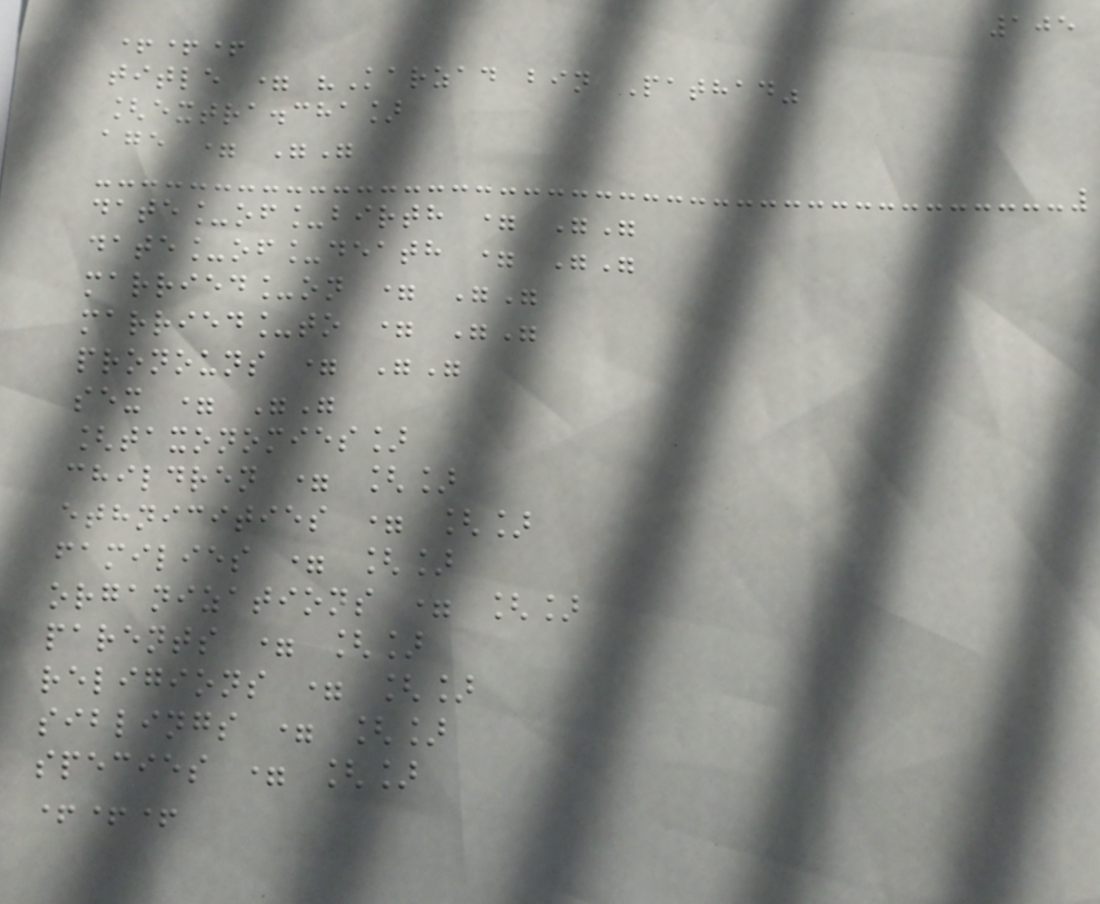105
+++
title = "Karzad bin Pathad"
[extra.cha]
age = ""
date_of_birth = ""
date_of_death = ""
married_on = ""
married_to = ""
pronouns = ""
sex = ""
[taxonomies]
children = []
ethnicities = []
families = []
organizations = []
parents = []
religions = []
siblings = []
species = []
+++
